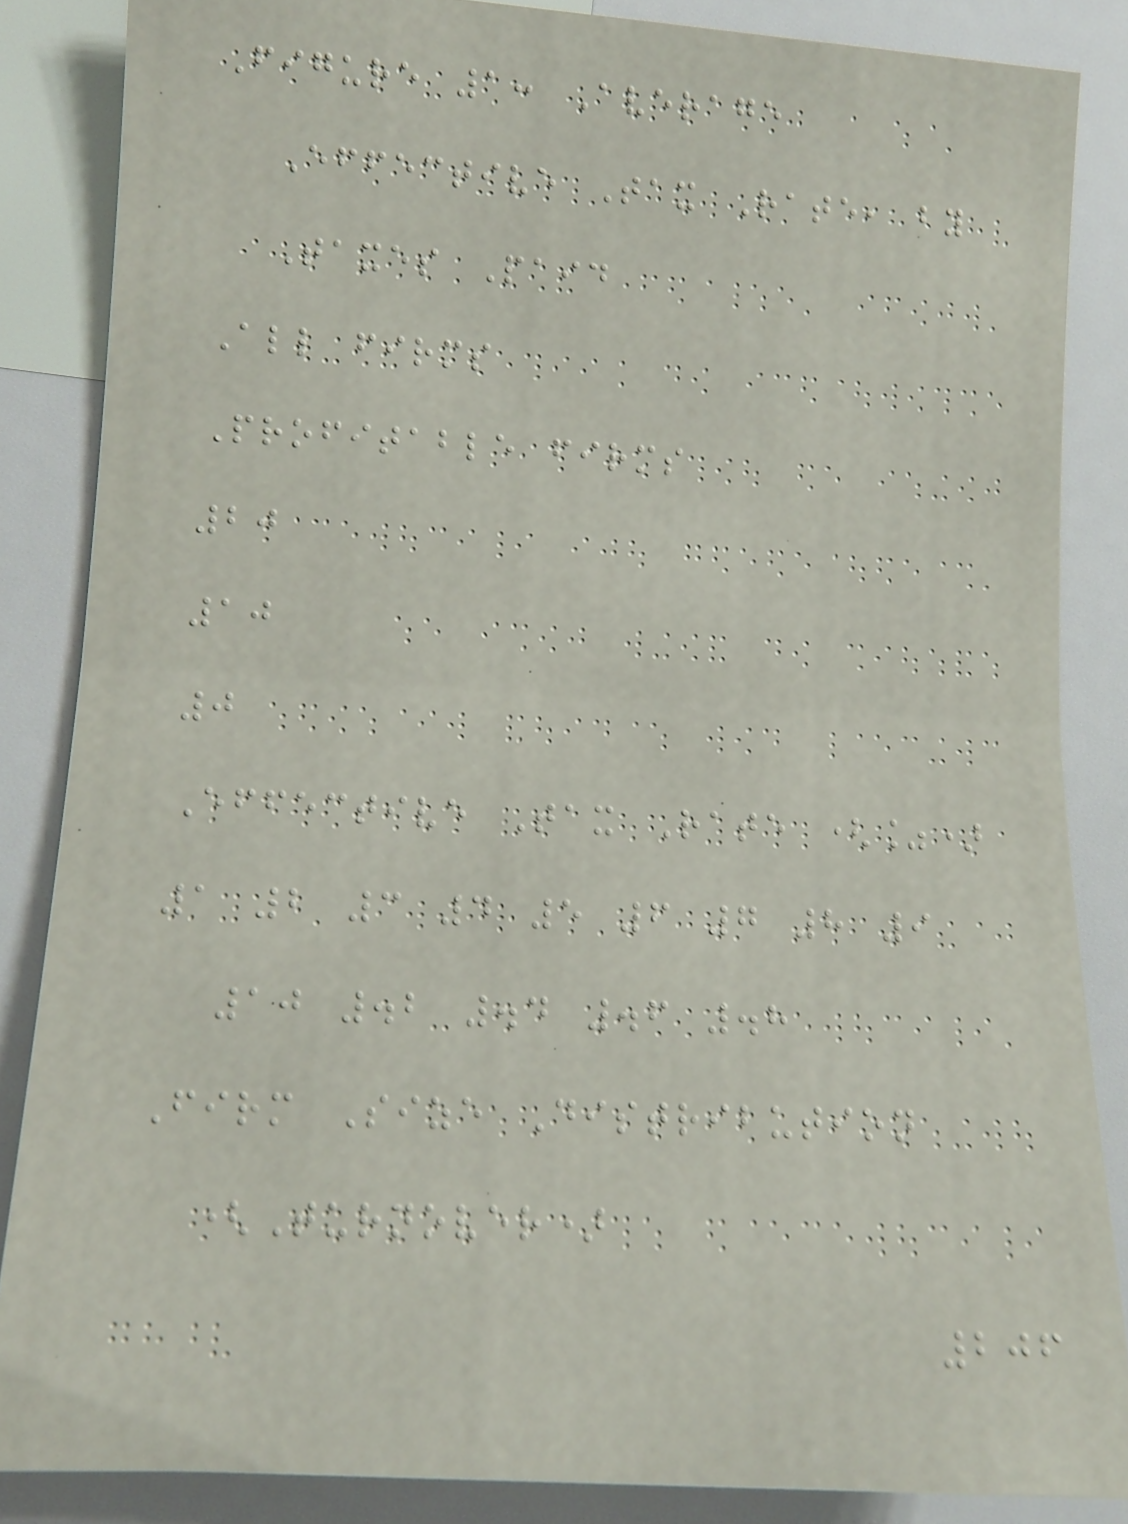Figure 1: Average
Effective Tax Rate, by
Taxes Paid
All firms
Profitable firms
20
10
0
Effective Tax Rate (%)
1 2 3 4 5 6 7 8 9
10 .2 .4 .6 .8
Firm Size Distribution
(Turnover)
206
